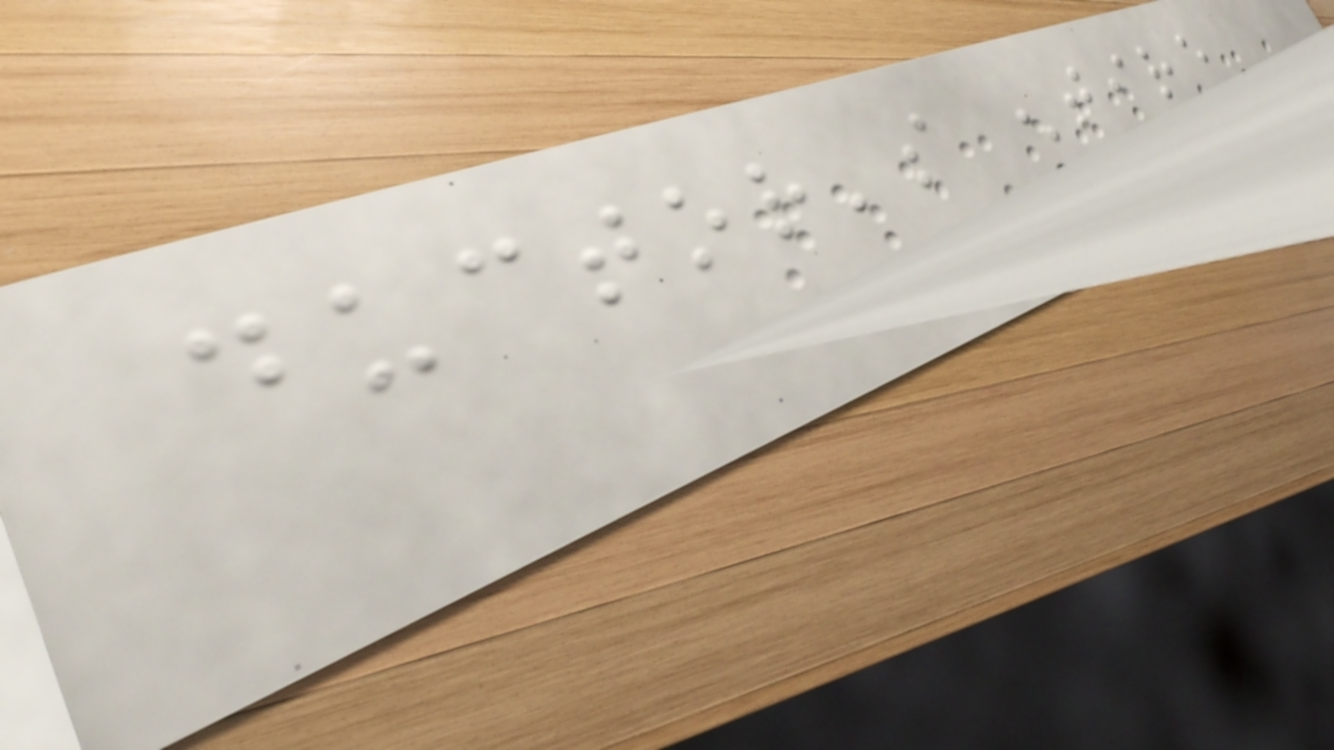ductor's entire
